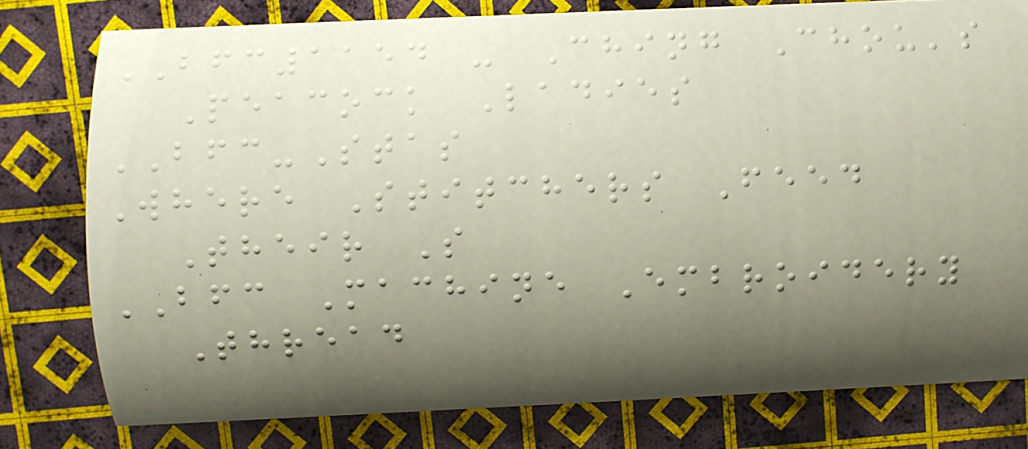BFC1154 - Ching Chou's
Peacock Ladies
BFC-Stas
Where Stitchers Feed
Their S
BFC Machine Embroidery
Thread
